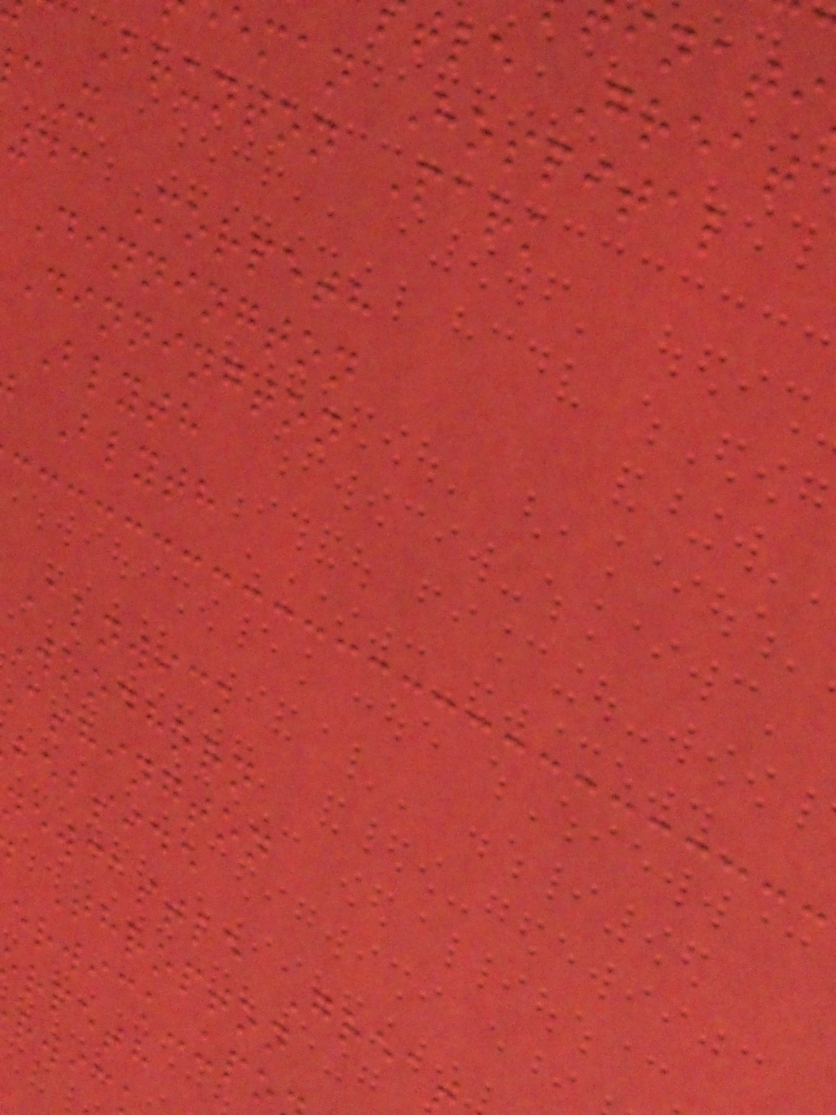tle Great
eman Hospital
Brunton Park
43 Morpeth
Dinnington
Dinnington
Blyth
Blyth
Alnwick
Woodhorn
ashington
bebside
newcastle Grea
Thropton
rpeth
